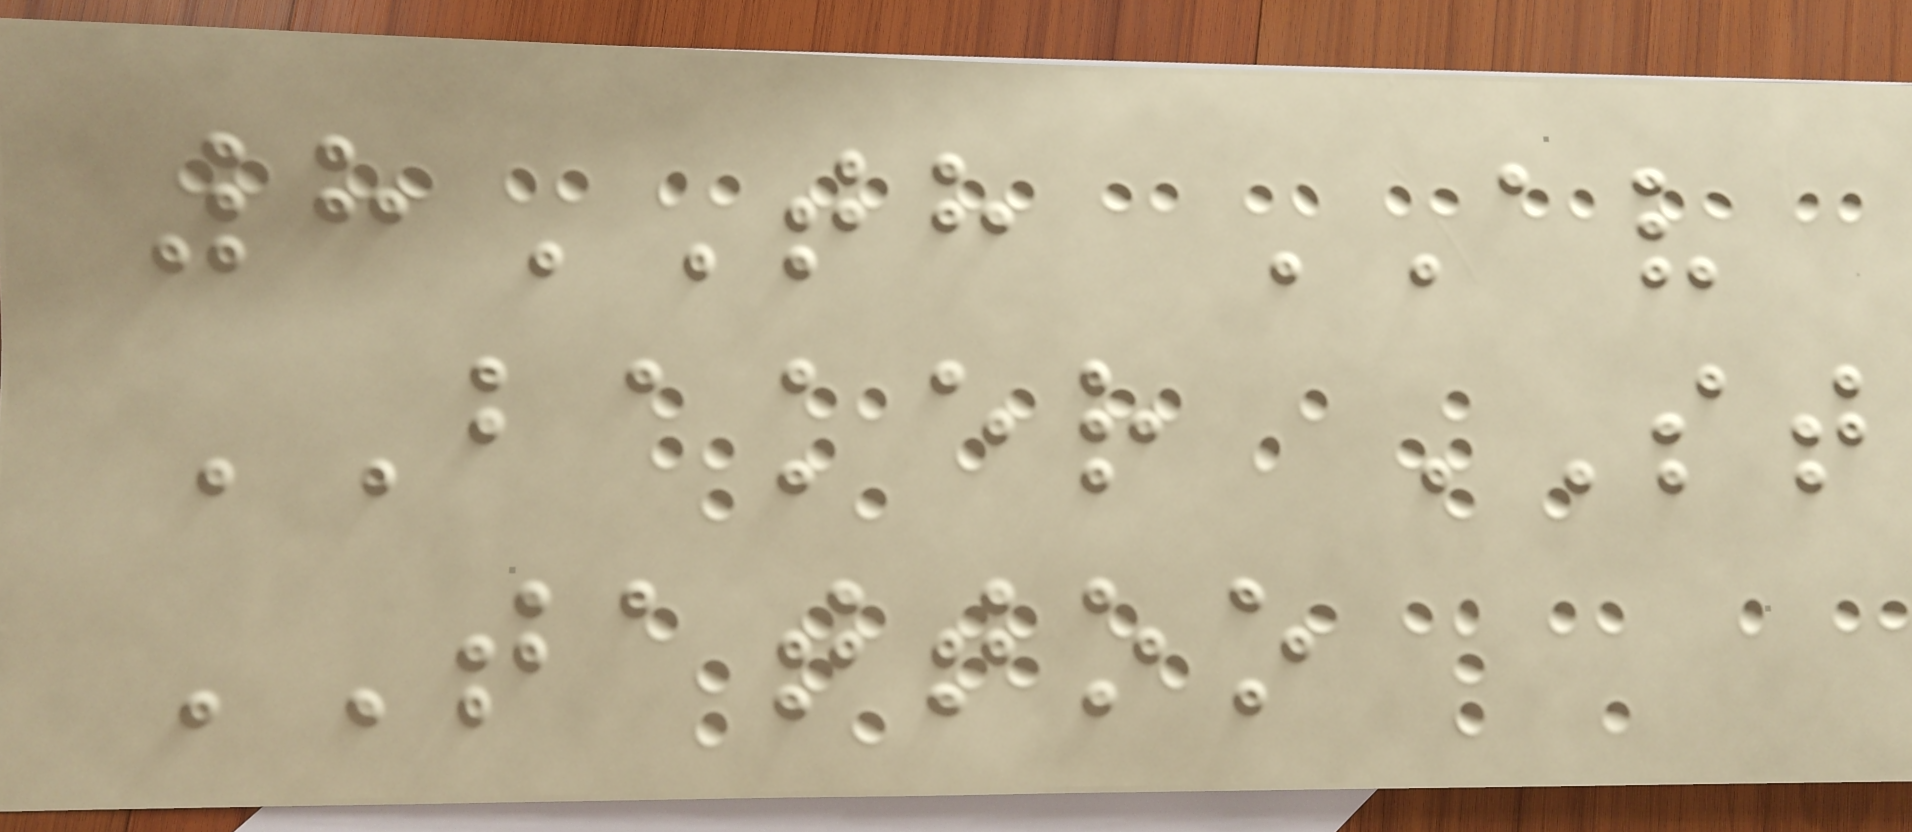8TH AV
BAKER ST
TATTOO
